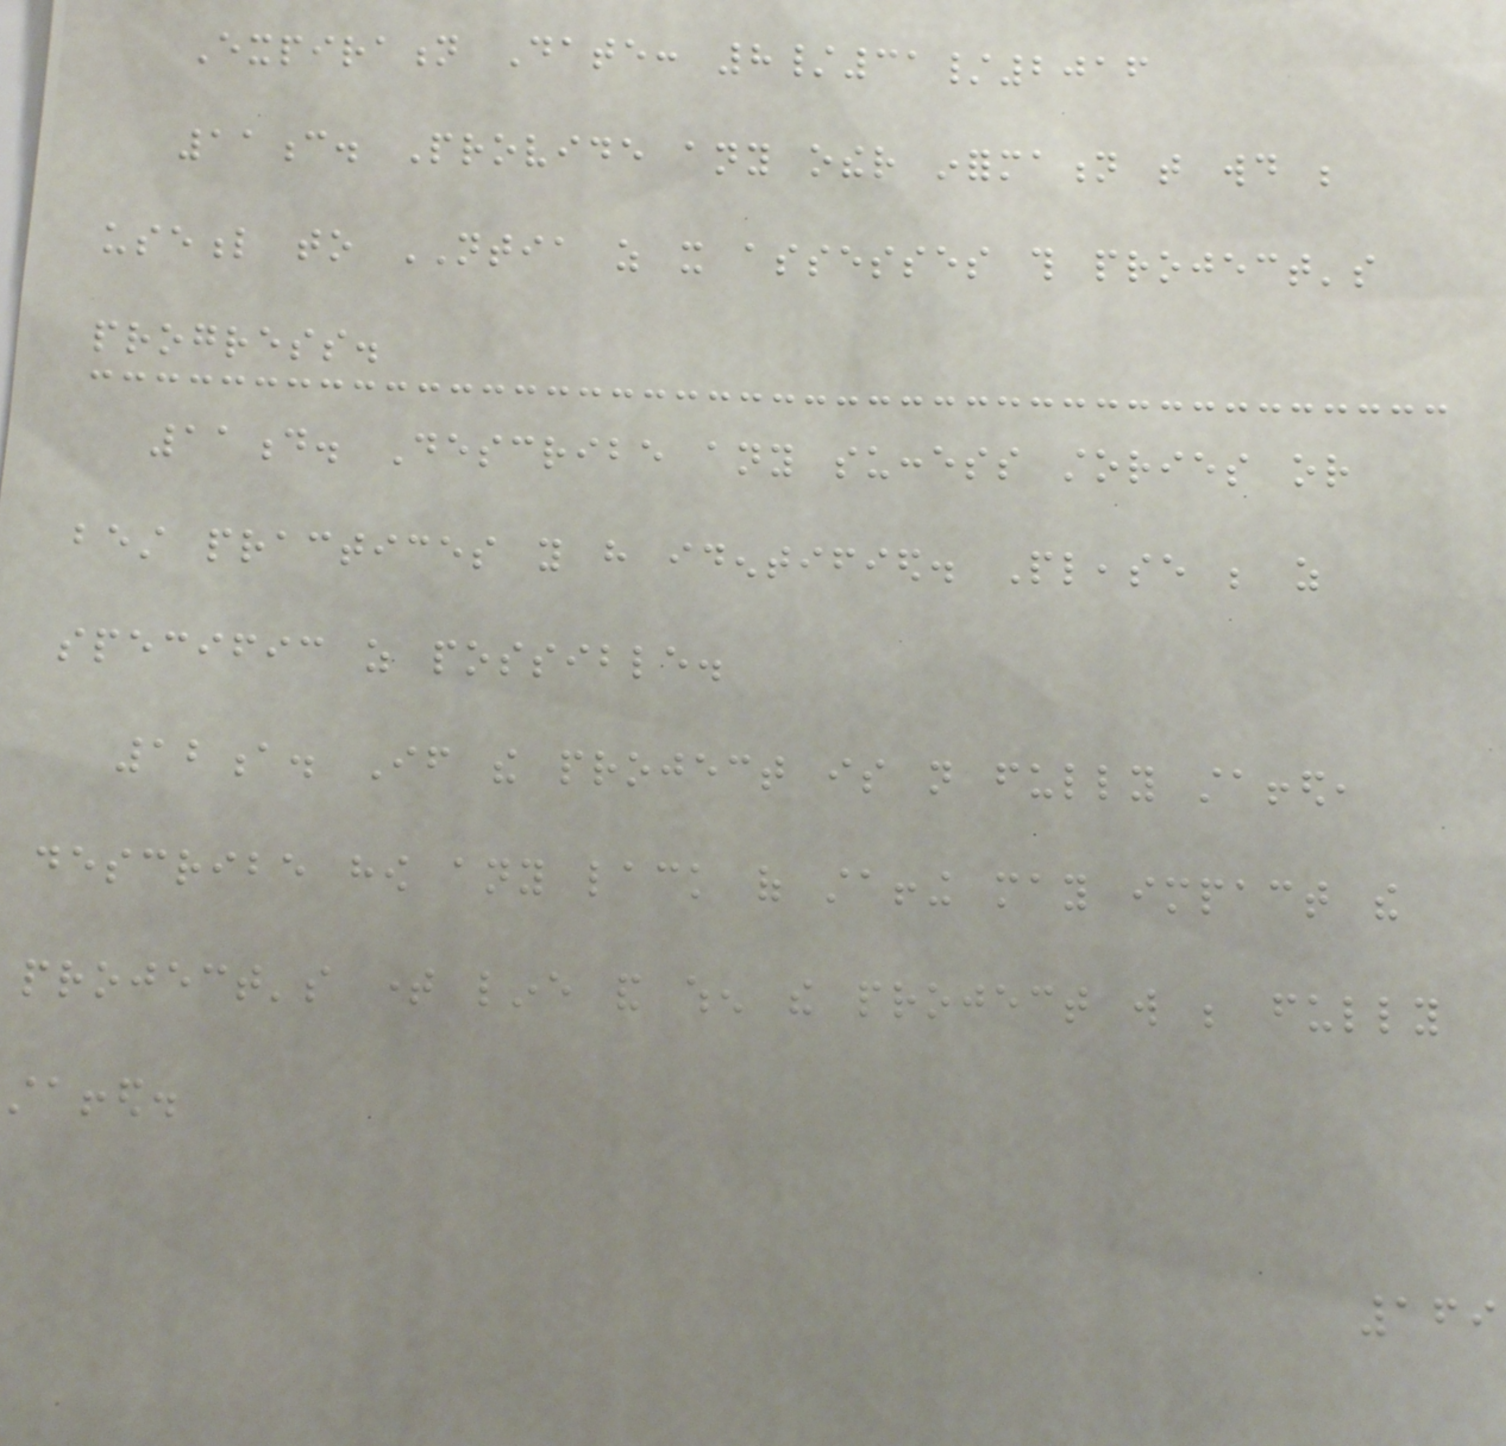Expiration Date: 8/31/2016
11c. Provide any other information that would be
useful to NTIA as it assesses this project's
progress.
11d. Describe any success stories or
best practices you have identified. Please be as
specific as possible.
12a. If the project is not fully staffed,
describe how any lack of staffing may impact the
project's time line and when the project will be fully
staffed.
169
